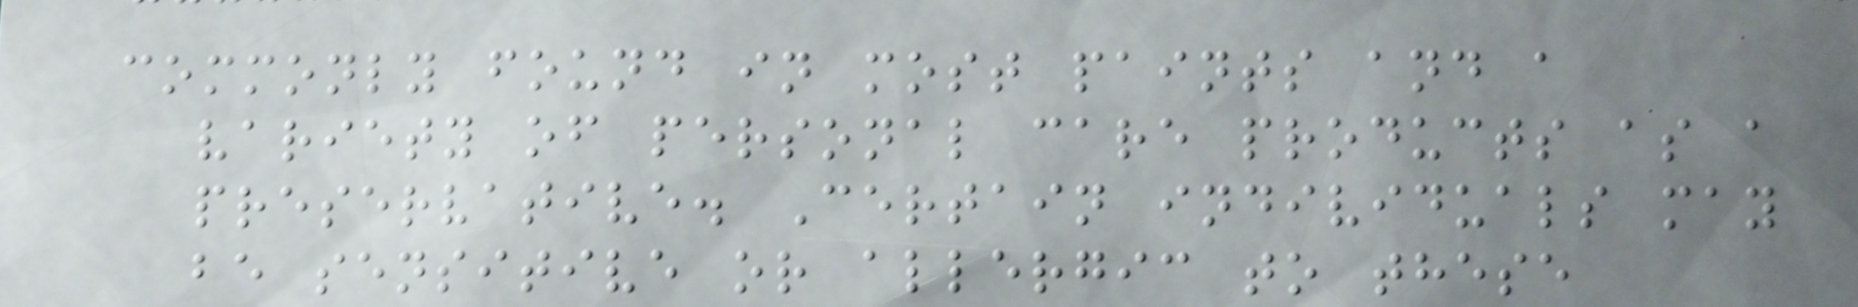commonly found in most paints and a
variety of personal care products as a
preservative. Certain individuals may
be sensitive or allergic to these
